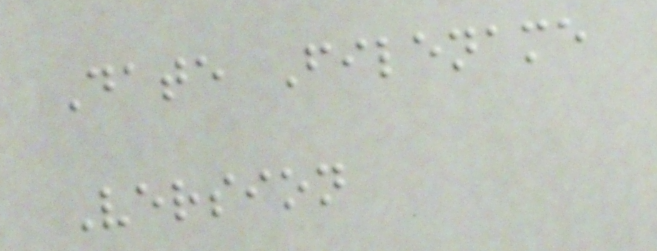Date Filename
Version
